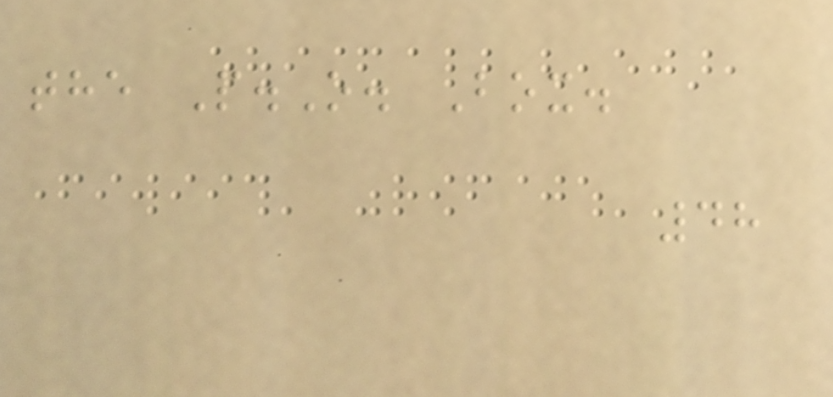the P.O. Box.
48
